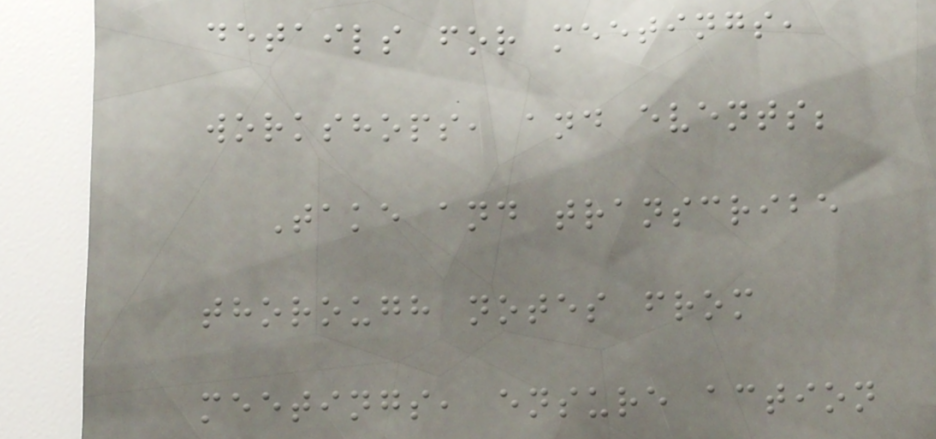details for meetings,
workshops, and events;
Take and transcribe
thorough notes from
meetings, ensure action
